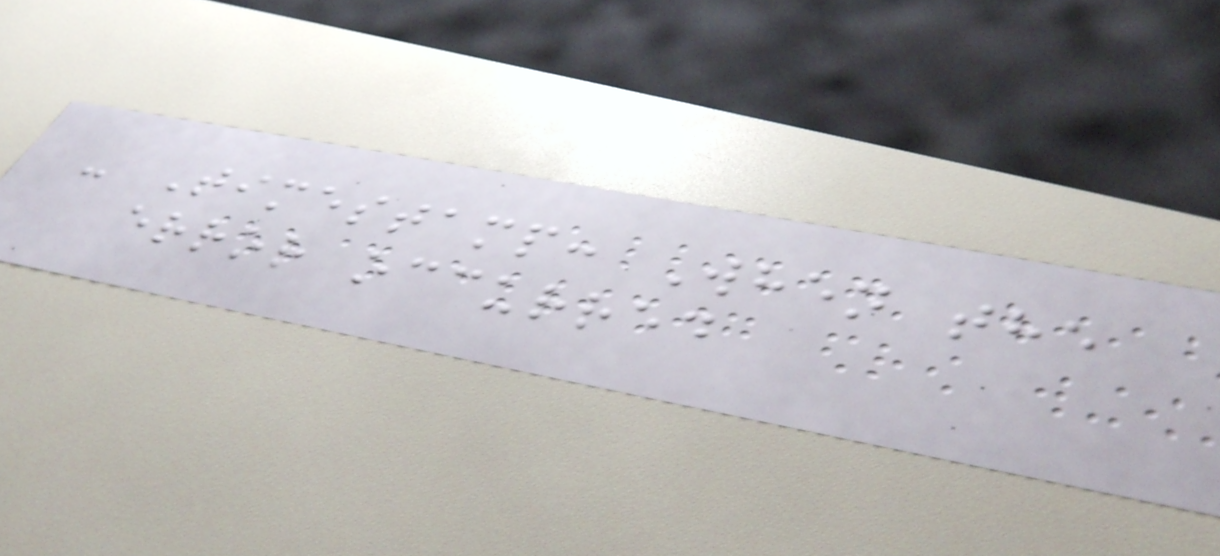- Timestamp: When the
error occurred
